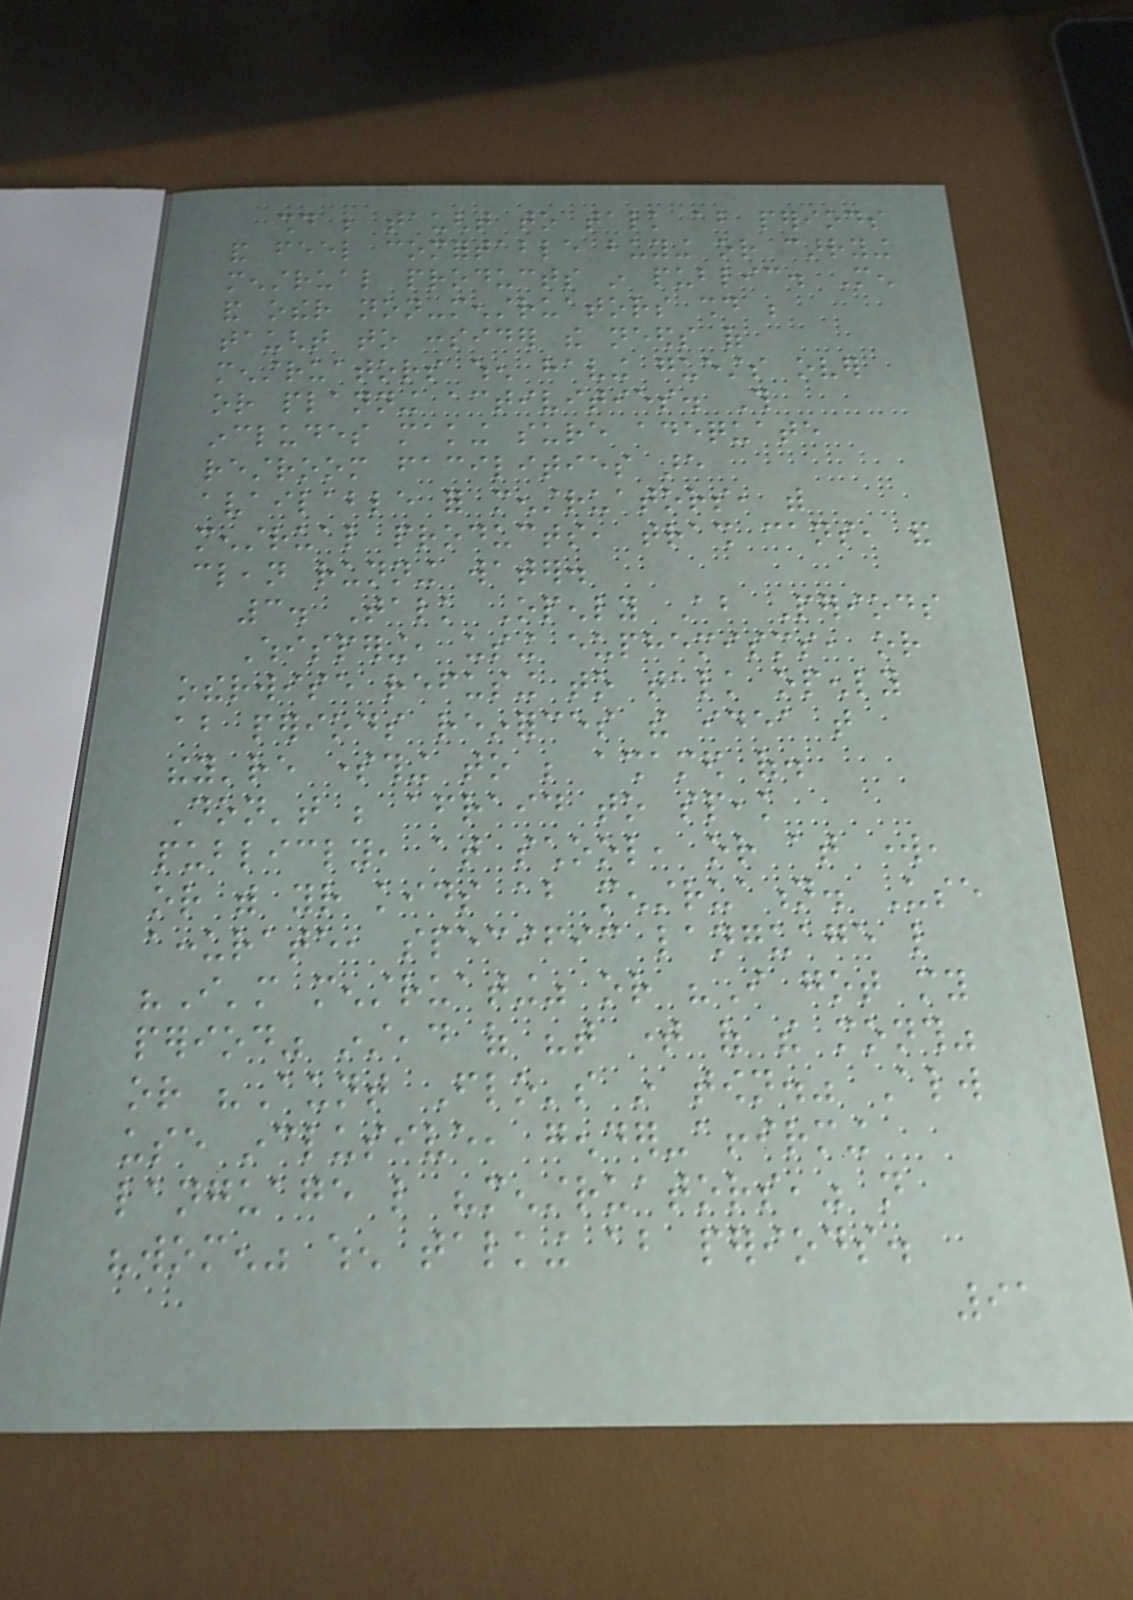should be taught to talk about periods
and feel comfortable buying or carrying
menstrual products in public. Men
and other non-menstruators should be
taught to consider the needs of
menstruators when having guests over
or planning activities. This
includes making sure adequate
restroom facilities are
available for menstruators, with
menstrual products, trash cans, and
clean running water.
3. Talk Openly About Periods
Whispering, using euphemisms, or
otherwise refusing to talk openly
about periods reinforces the idea that
they're something to be ashamed of.
Don't be afraid to speak
publicly, at school, or at work,
or with your kids about menstruation. Use
accurate, specific language like
"I'm menstruating" or "I got my
period" instead of "that time of the month"
or "Aunt Flo's in town." Always
use inclusive, gender-affirming
language like "menstruators," not
"women" when talking about periods.
91
